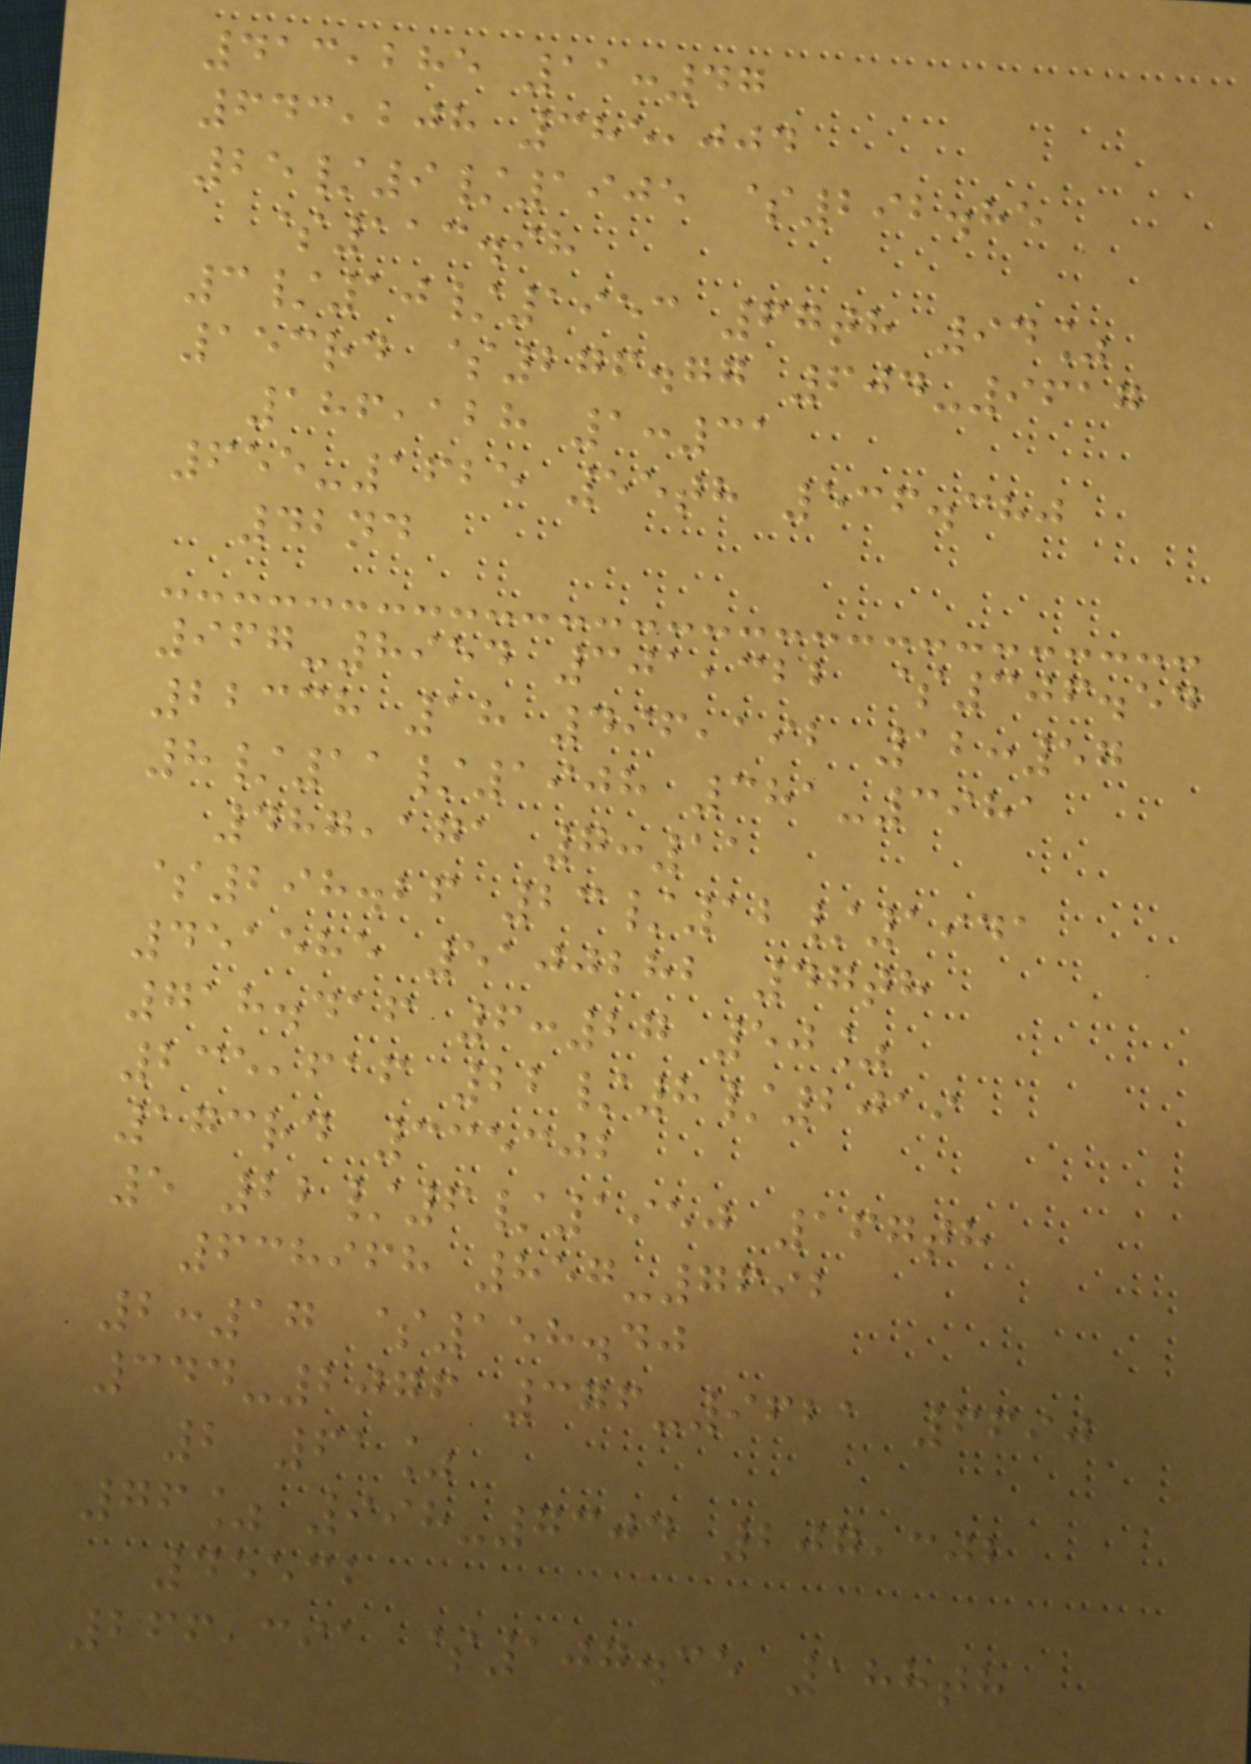413,285 11:47
643,208 385,004
25/9/1905 $292.85
$113.98
3/10/1953 67th 94%
153rd $276.77 604-9617
186,128 1:31
655-1625 55th 536.380
42nd
967-8954 301,322 $306.54
22338 18 496,192 12:57
8/11/1908 381-3981
487,171 7:11
$298.26 23/12/1941
451585 5100282 47th
718.416 6:27 50%
235,616 22/8/2019
173rd 335302
5 22/6/1950 167th
638968 857-7692
2:17 $158.40
344-2076 376-9621 6690
2 61%
76% 998-7304 207,302
45532
266,391 $107.35 188th
